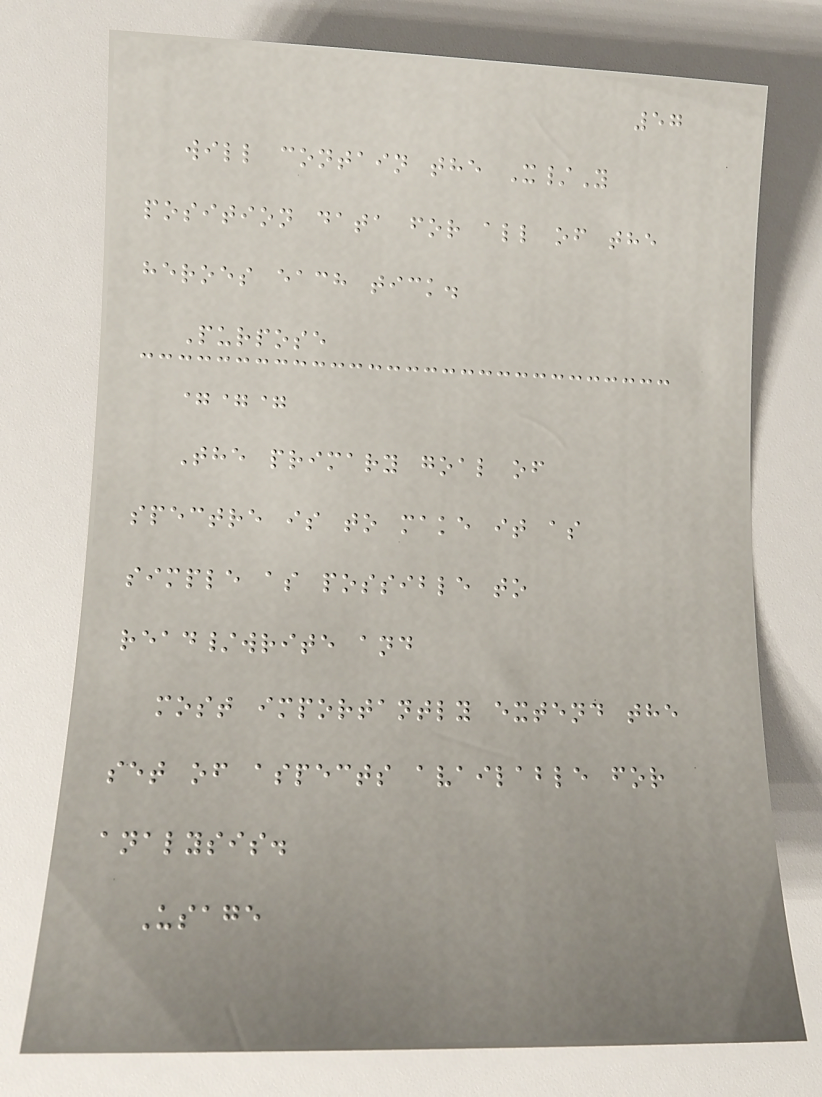57
will contain the X/Y
position data for all of the
heroes each tick.
Purpose
===
The primary goal of
spectre is to make it as
simple as possible to
read/write and
most importantly extend the
set of aspects available for
analysis.
Usage
